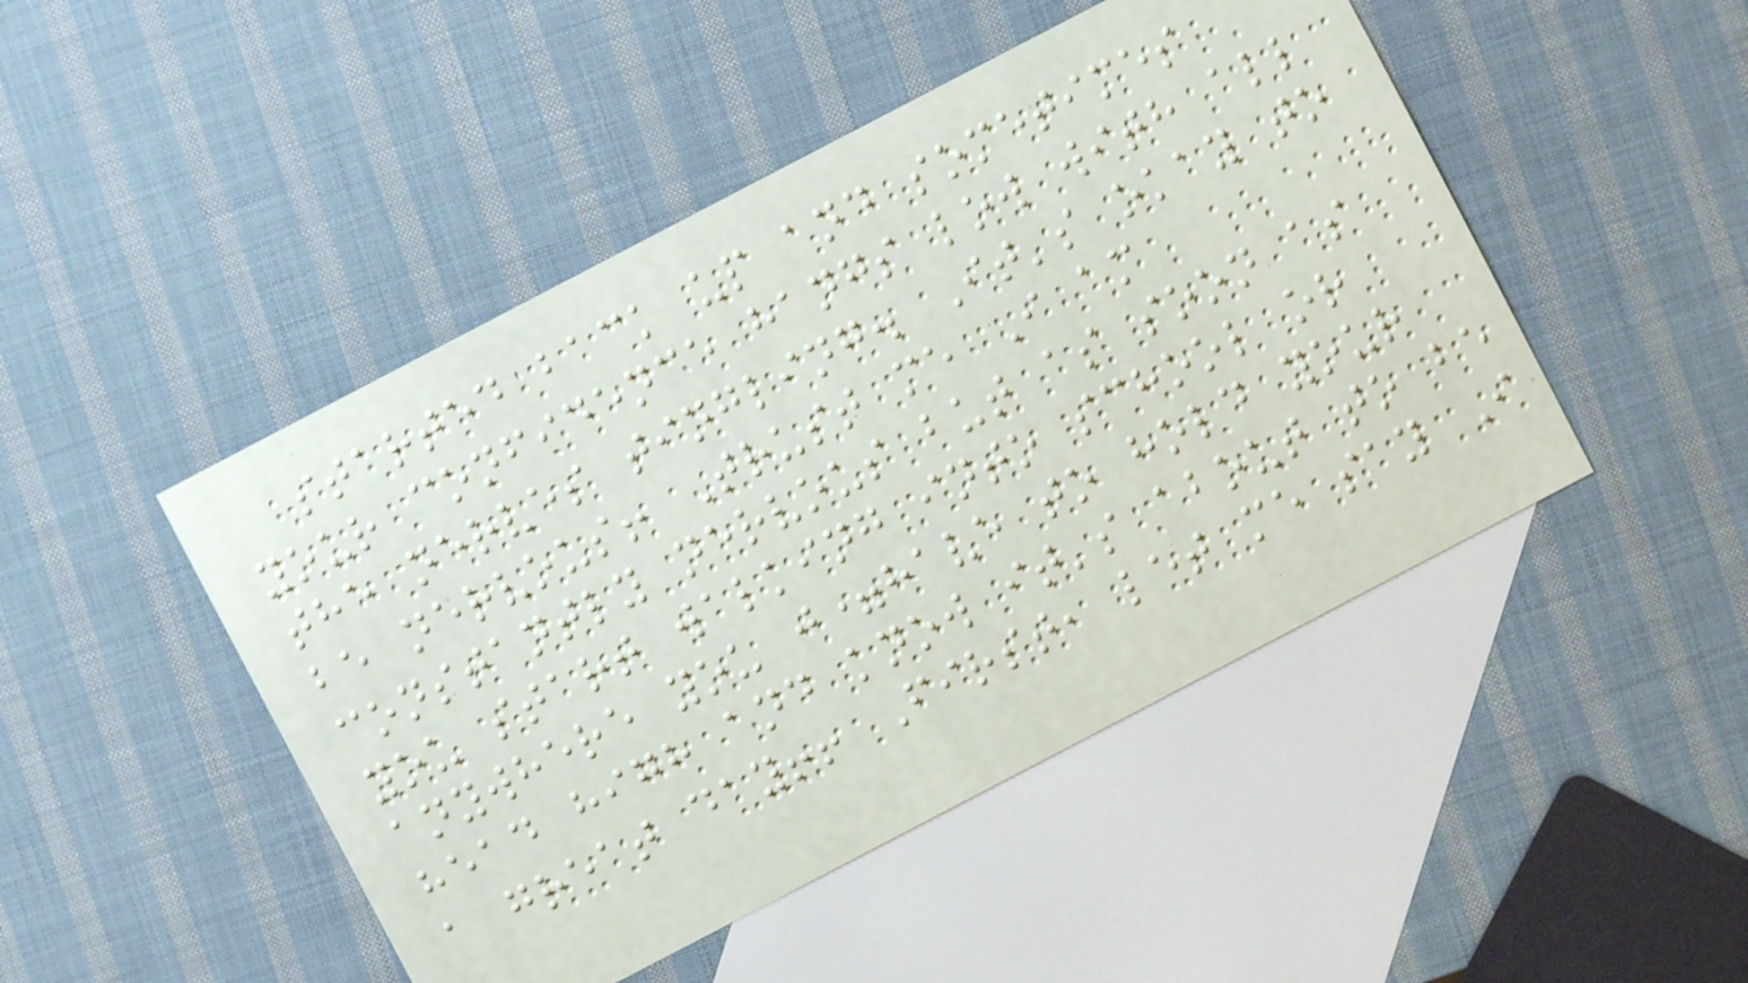started back up and sometimes
your confidence hangs low with all
the nerves tingling. It's okay to
be nervous! Trust me I am
constantly nervous but as soon as
you start walking into school or
anywhere you j=have to hold your
head high and know it's about to be
a great day!! First, let me say I
